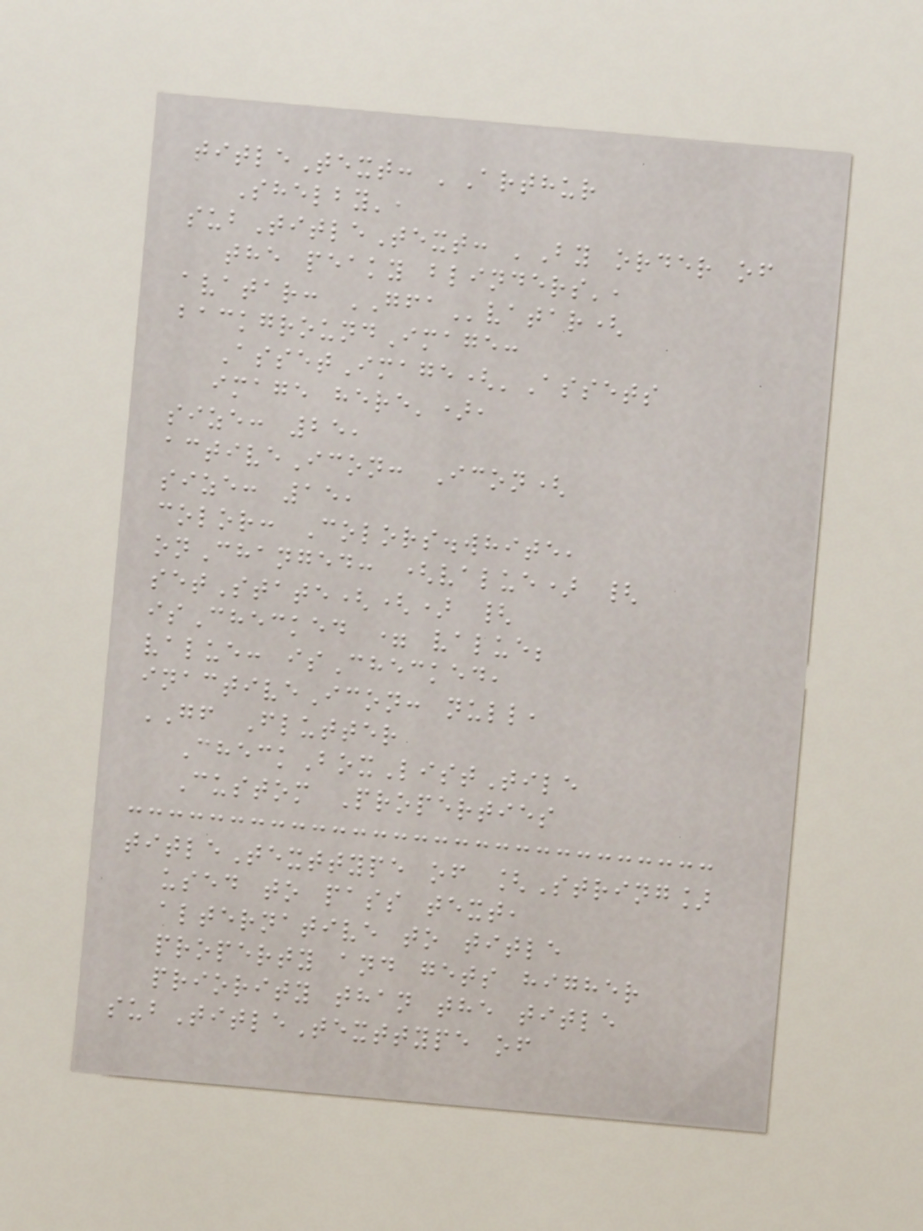titleText: 'Arthur
Shelby',
subTitleText: 'By order of
the peaky blinders',
avatar: GFAvatar(
backgroundImage:
AssetImage('Assets
image here'),
size: 25,
activeIcon: Icon(
size: 15,
color: Colors.white,
onChanged: (value) {
setState(() {
isChecked = value;
value: isChecked,
inactiveIcon: null,
GF Flutter
CheckBoxListTile
Custom Properties
titleTexttype of [String]
used to pass text,
alternative to title
property and gets higher
priority than the title
subTitleTexttype of
